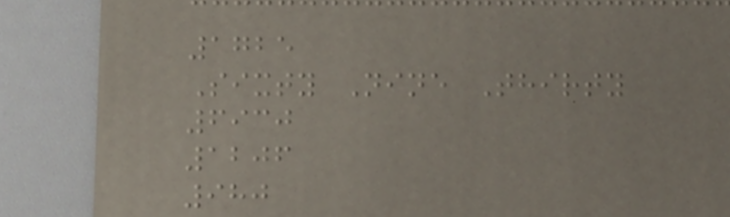1725
Sixty Nine Thirty
6930
1206
980
